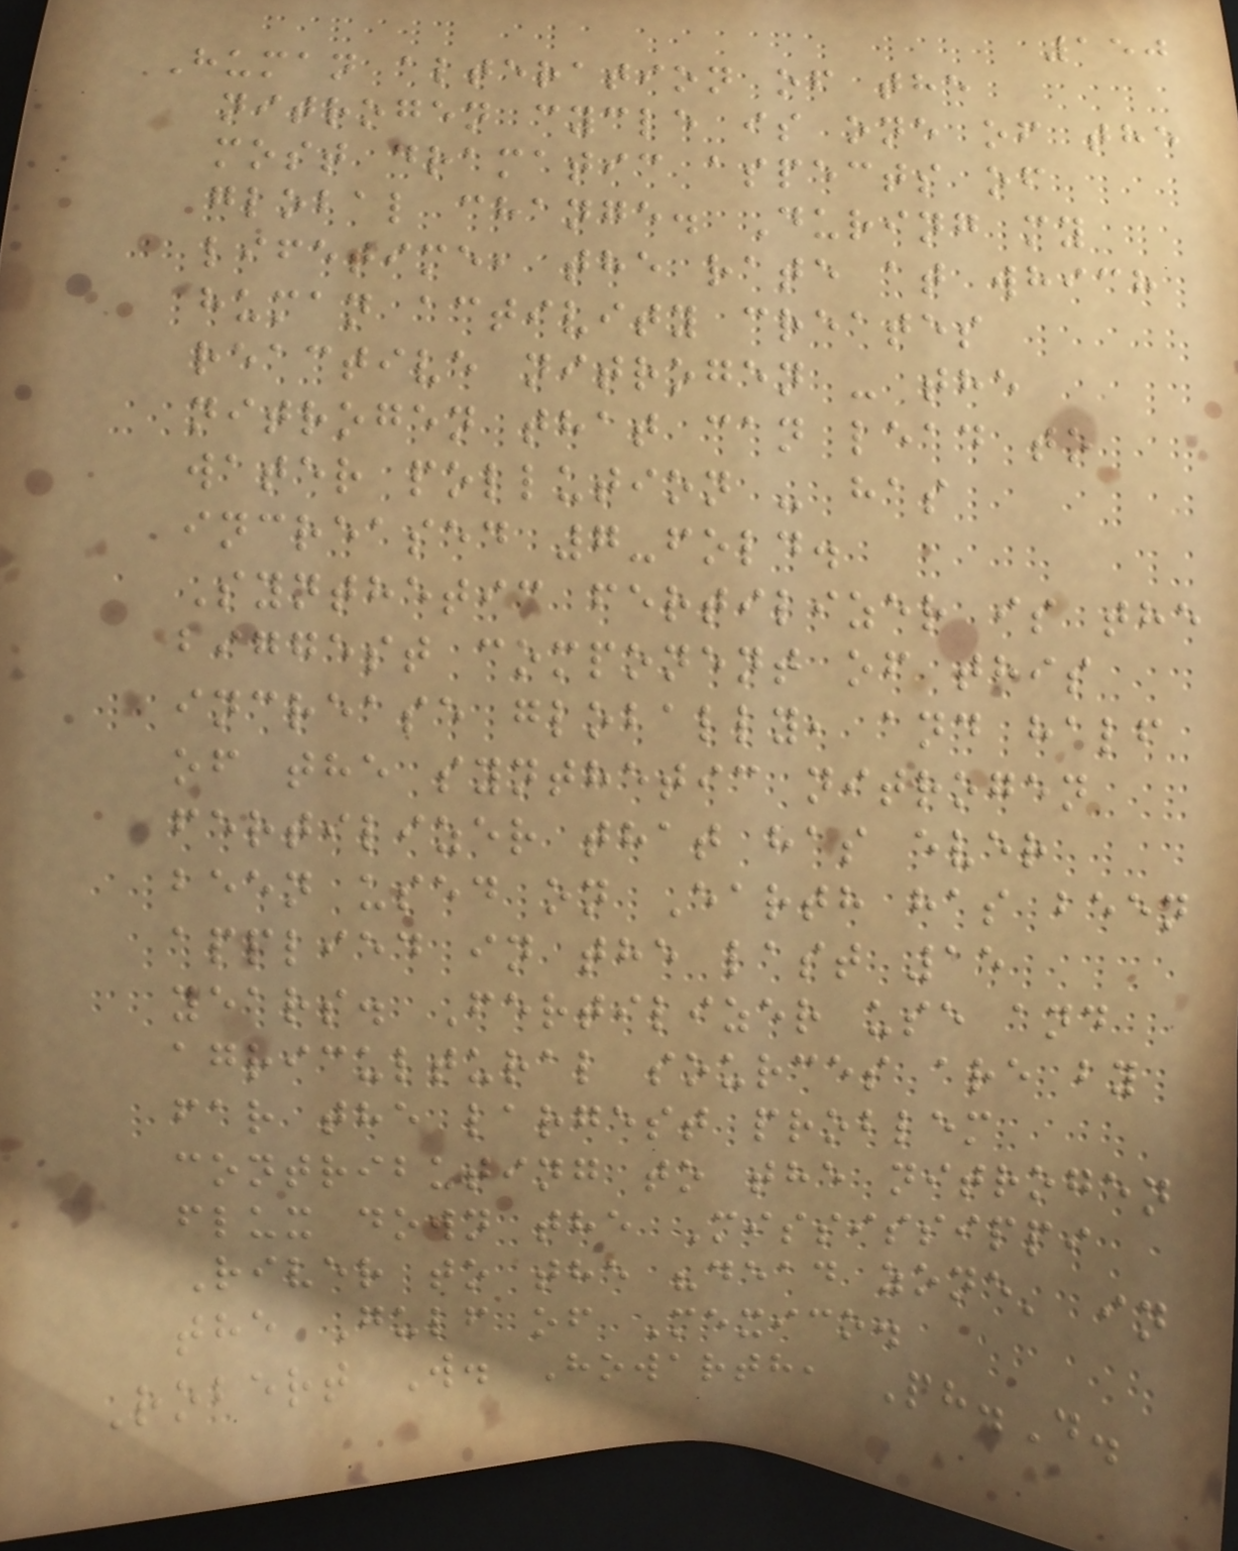150
Human alteration of the
nitrogen cycle is one of the
most dramatic aspects of
global change. During my
lifetime, the rate at which
human activity creates
reactive nitrogen - the
nitrogen that can lead to
water pollution - has
increased 7-fold.
Synthetic fertilizer is the
biggest component of this
increase globally, and half
of the synthetic nitrogen
fertilizer that has ever
been used on Earth has been
applied in the last 15
years. Fertilizer use and
agricultural sources are by
far the largest problem
contributing to the nitrogen
flux down the Mississippi
River to the "dead zone' in
the Gulf of Mexico.
Robert W. Howarth, Ph.D.
